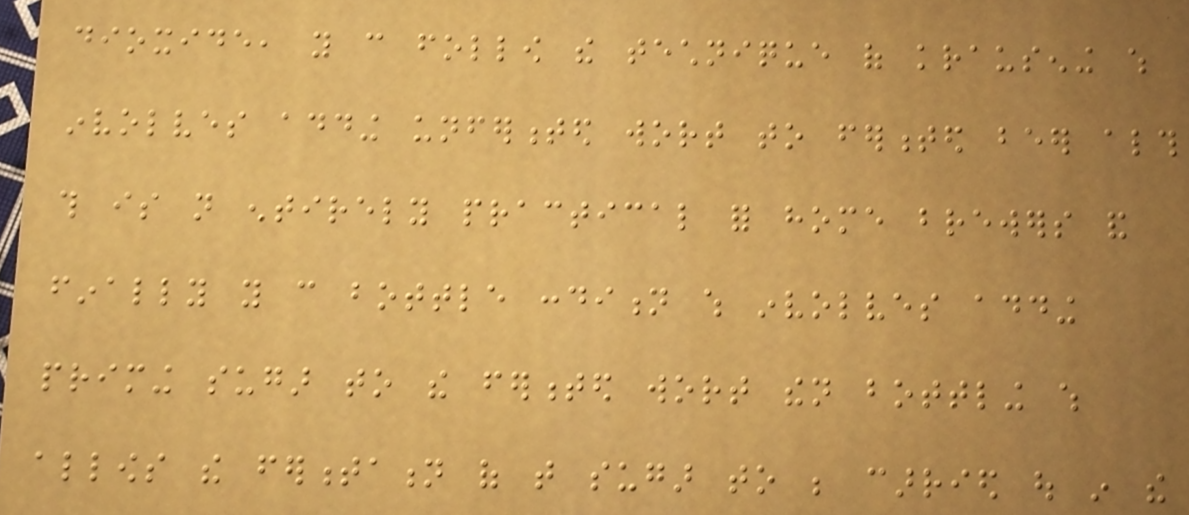dioxide, you can follow the technique of krausening which
involves adding unfermented wort to fermented beer although
this is not entirely practical for home brewers and
finally you can bottle condition which involves adding
priming sugar to the fermented wort then bottling which
allows the fermentation of that sugar to be carried out in the
